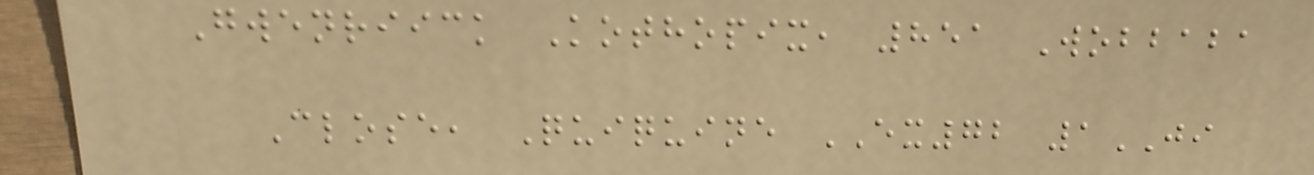Gwenriick Kothopix, 851 Wobbaba
Close, Quiquine EX72 1JI
